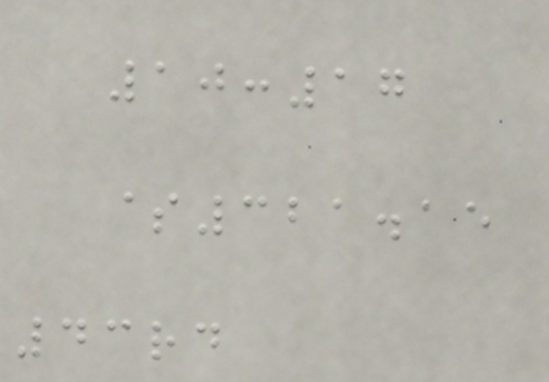10:17
$321.15
43rd
